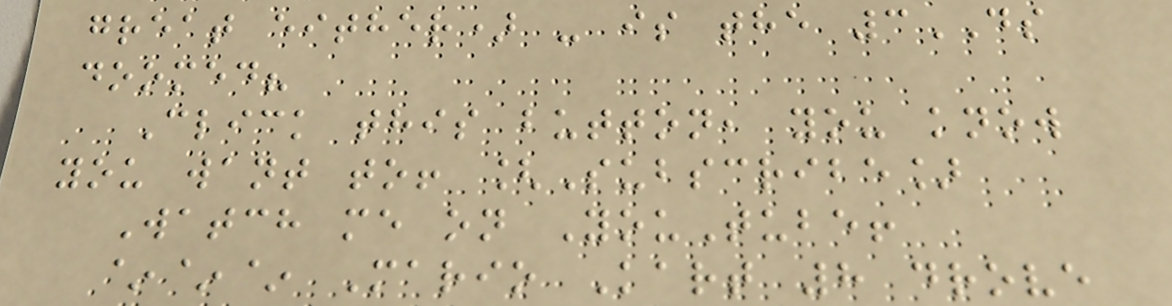great either) - is the 3DS
doomed?
Click this button, you know
you want to! [Subscribe]
Watch me on YouTube!
~~~ Mario Kart 8 drove
